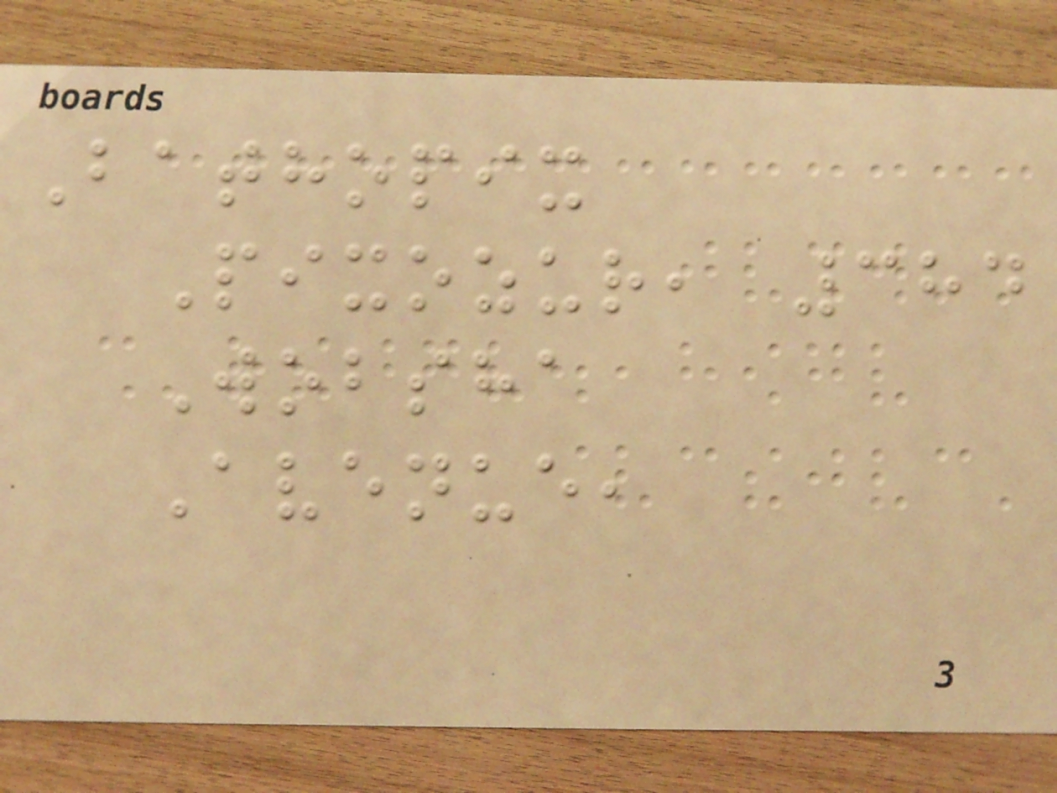Bathopix
Pixozur, 384
Wobsha
Avenue,
